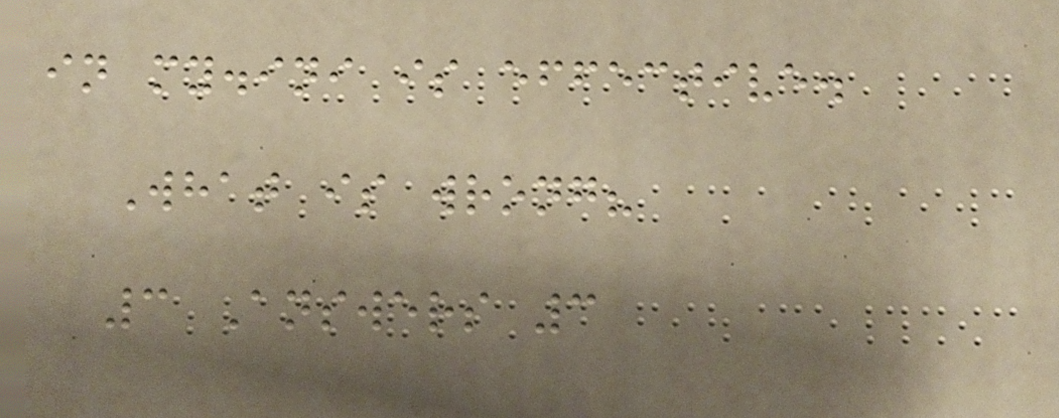in my.ini is effective.
What is wrong?
3 Answers 3
